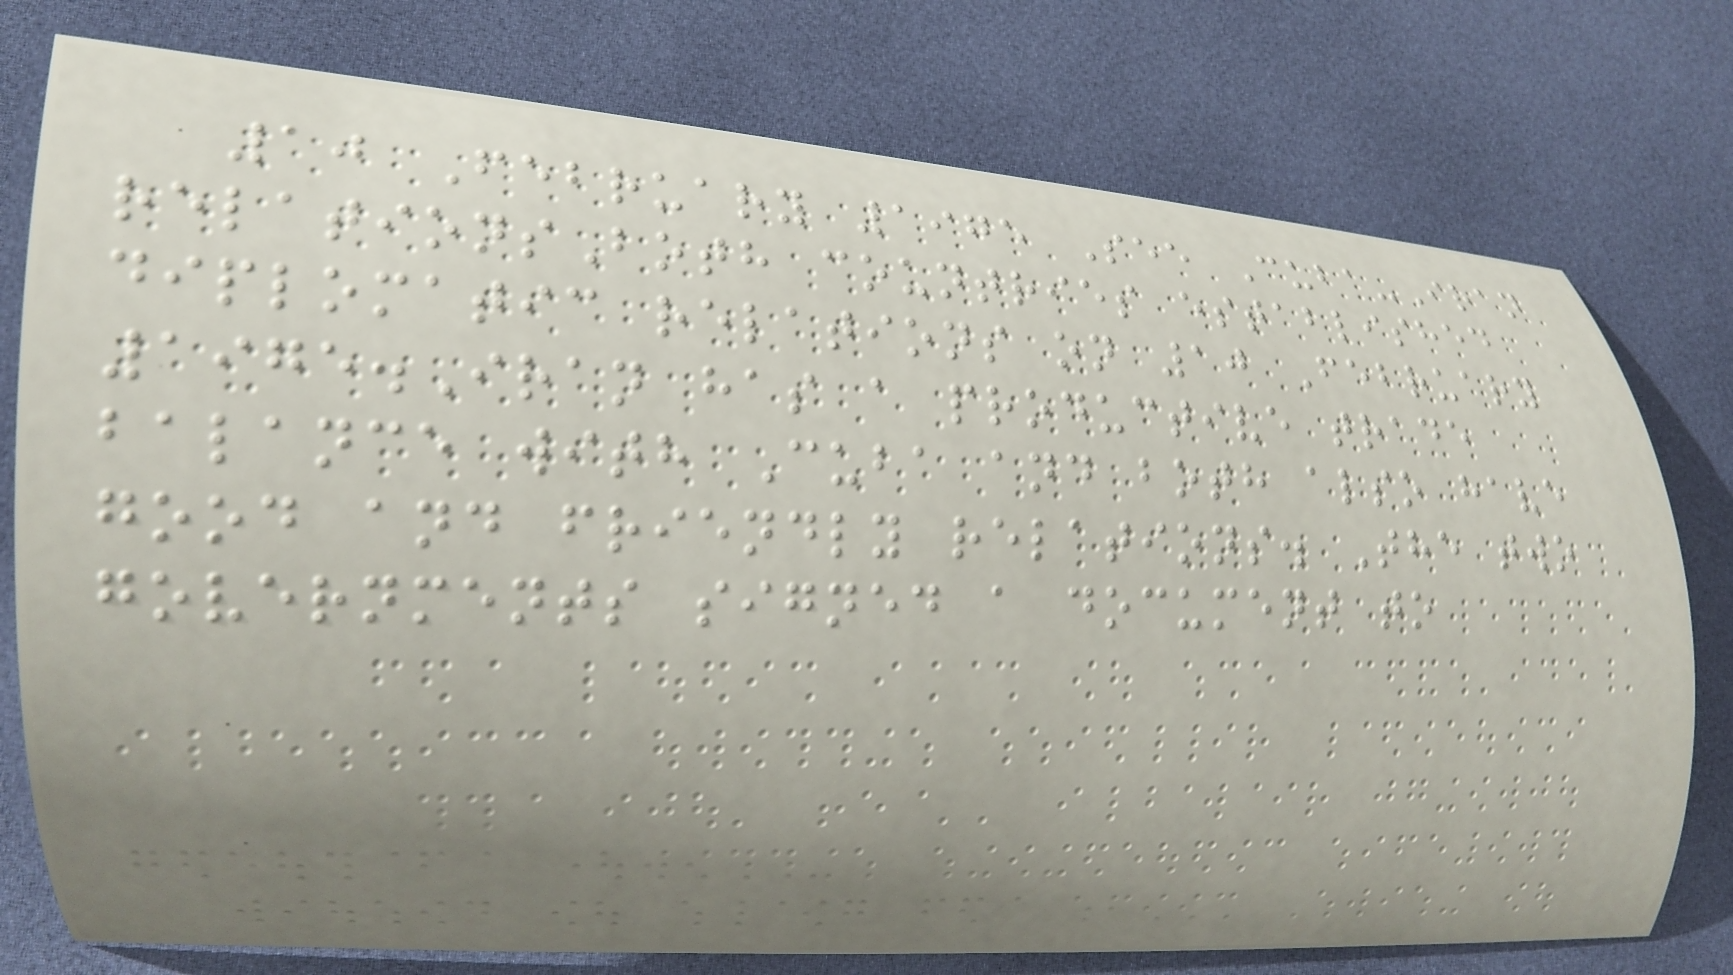10 February 1975 See Cuba-Iran
relationsBoth countries established
diplomatic relations on 10 February
1975.Iran has a productive trade
balance with Cuba and both also have
good and friendly relations. The two
governments signed a document to
